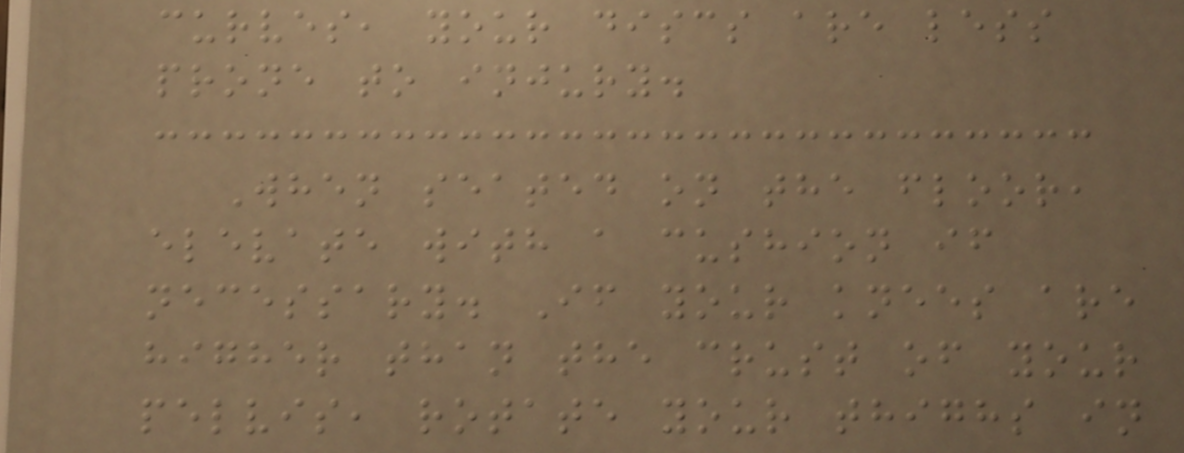curves, your discs are less
prone to injury.
When seated on the floor,
elevate with a cushion if
necessary. If your knees are
higher than the crust of your
pelvis, rotate your thighs in
